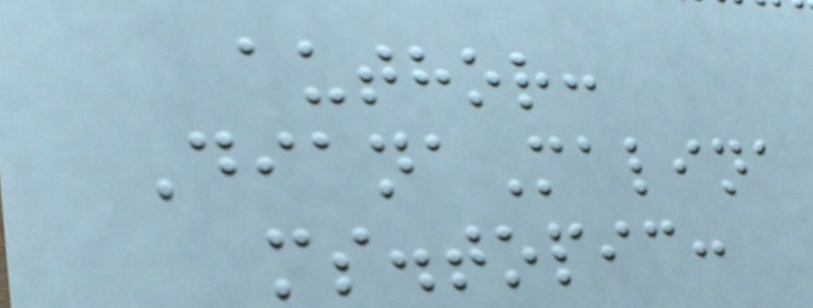author:
DianaMalina
ms.topic:
